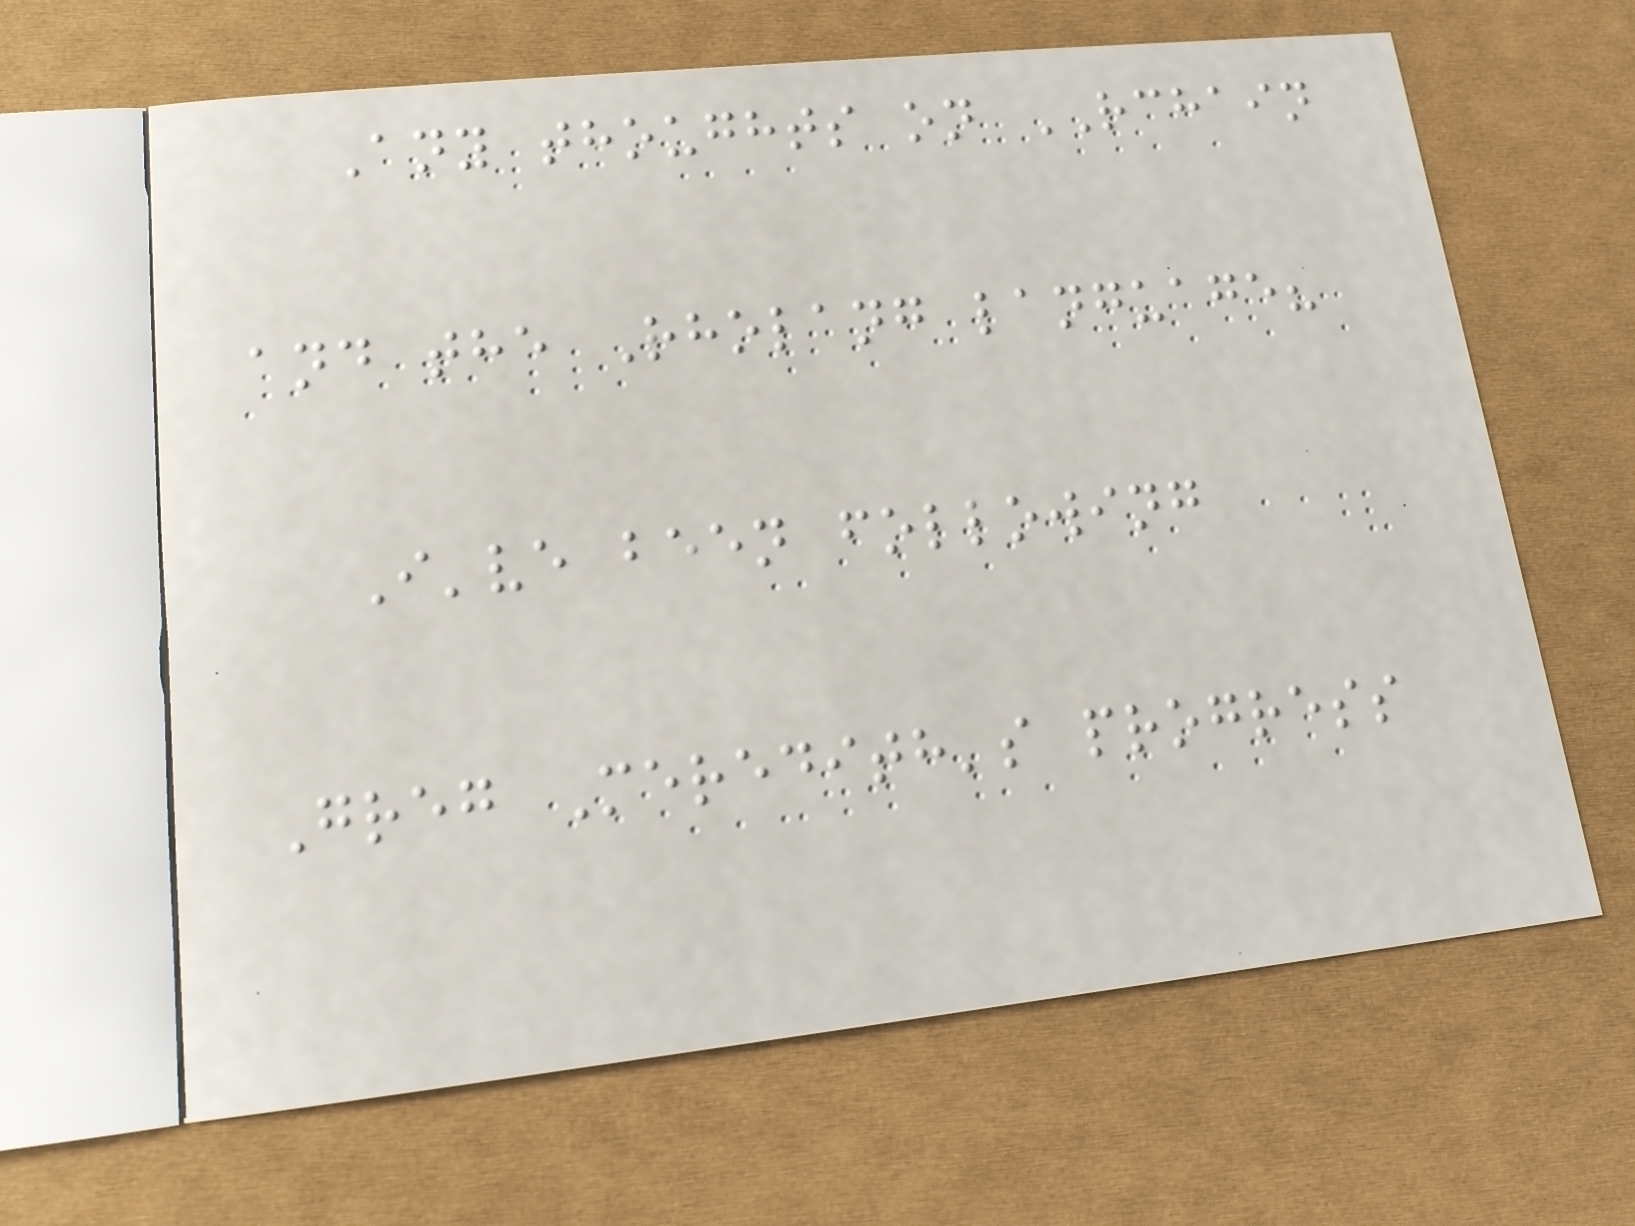Any thoughts on RCHAIN
and the Rholang language?
I've been following
Greg Meredith's progress
